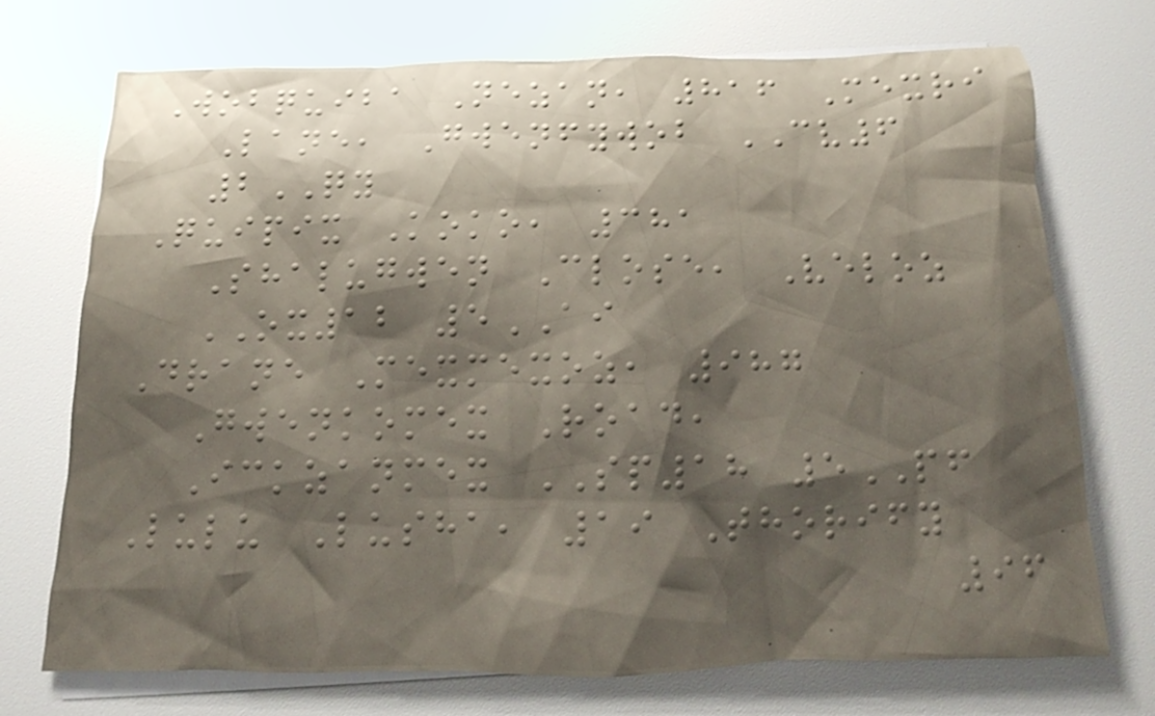Wobquiba Nezan, 816 Mexri
Lane, Gwenfywob CV6
2QY
Quipix Koko, 381
Shalugwen Close, Veloz
OX12 5AI
Drane Mexmexoz, 987
Gwenkomex Road,
Ickzanmex SP18 5PF
Lulu Lusha, 19 Thorify
96
